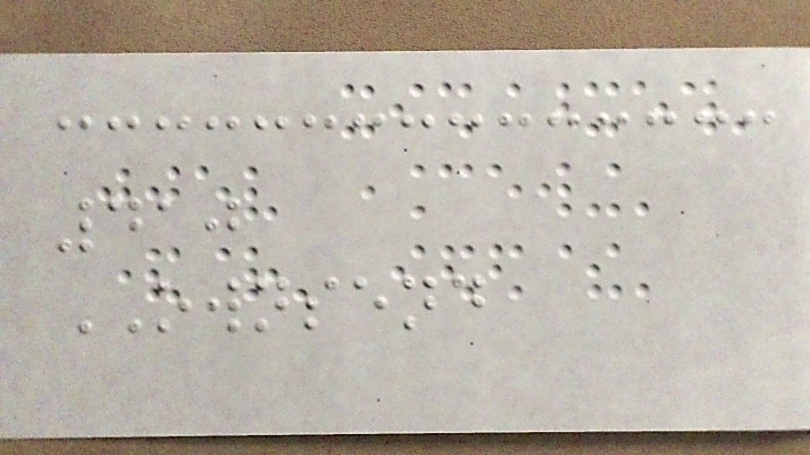410
OWNSEND
